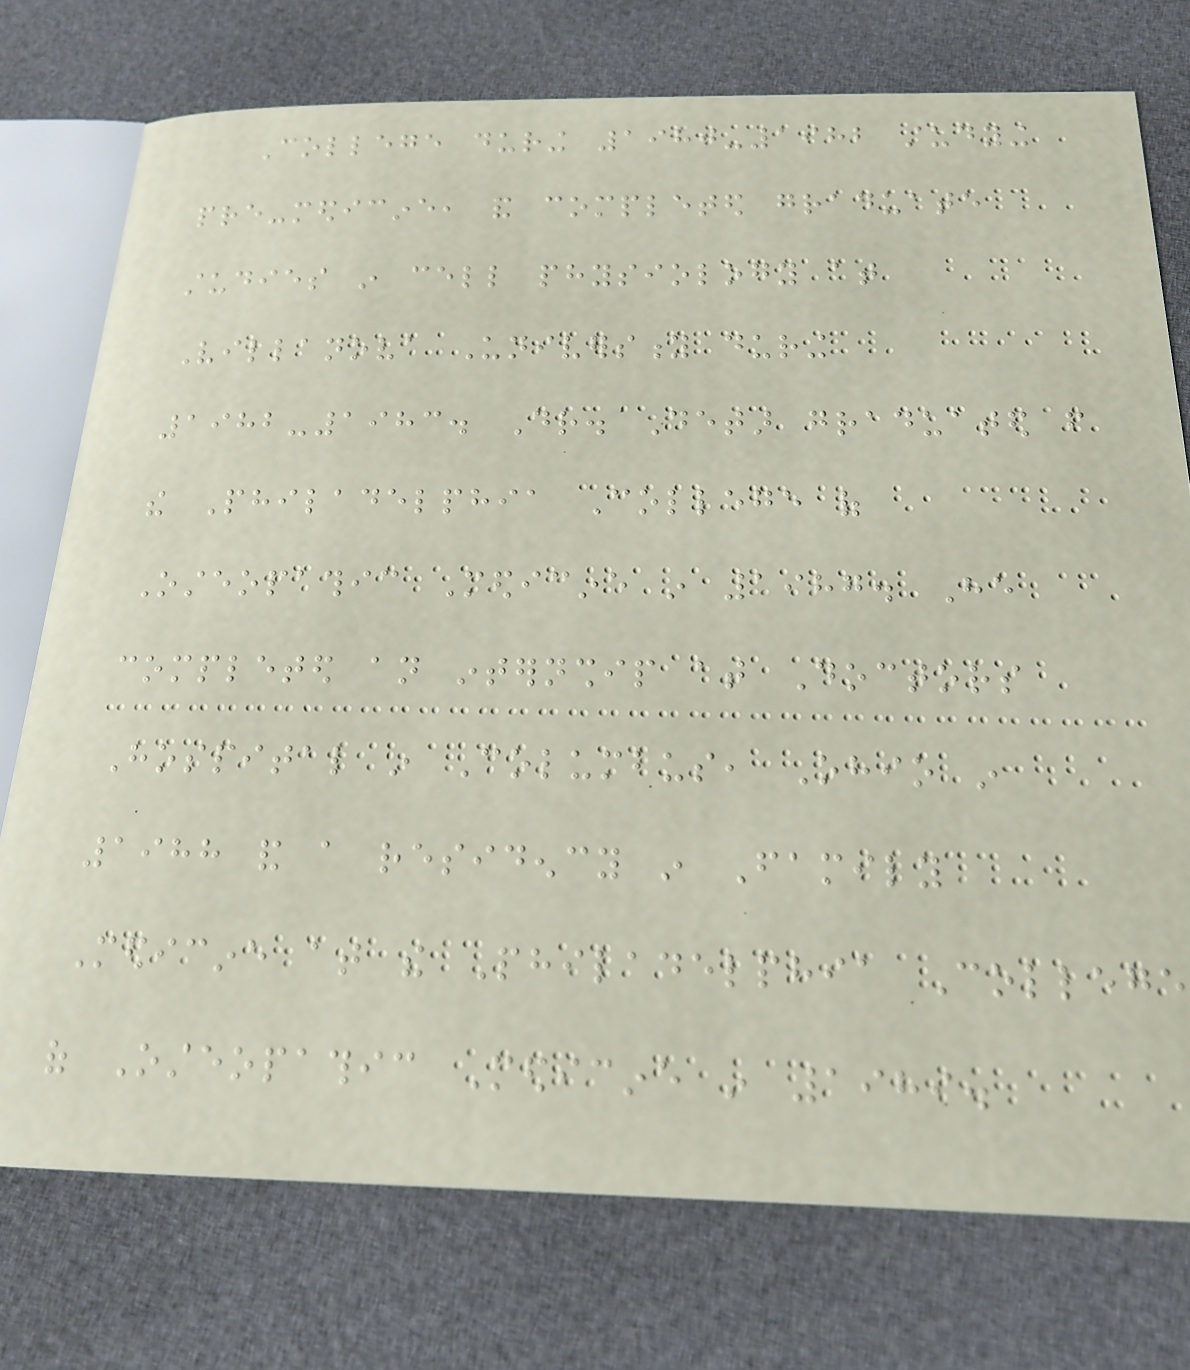College during 1980-1982 studying
pre-medicine, and completed graduate
studies in cell physiology at
Villanova University during
1982-1983. Dr. Detar graduated from
the Philadelphia College of
Osteopathic Medicine in 1987. He
completed an internship at Doctors
Hospital in Columbus, Ohio in
1988 and a residency in Family
Medicine at the Philadelphia College
of Osteopathic Medicine in 1989.
